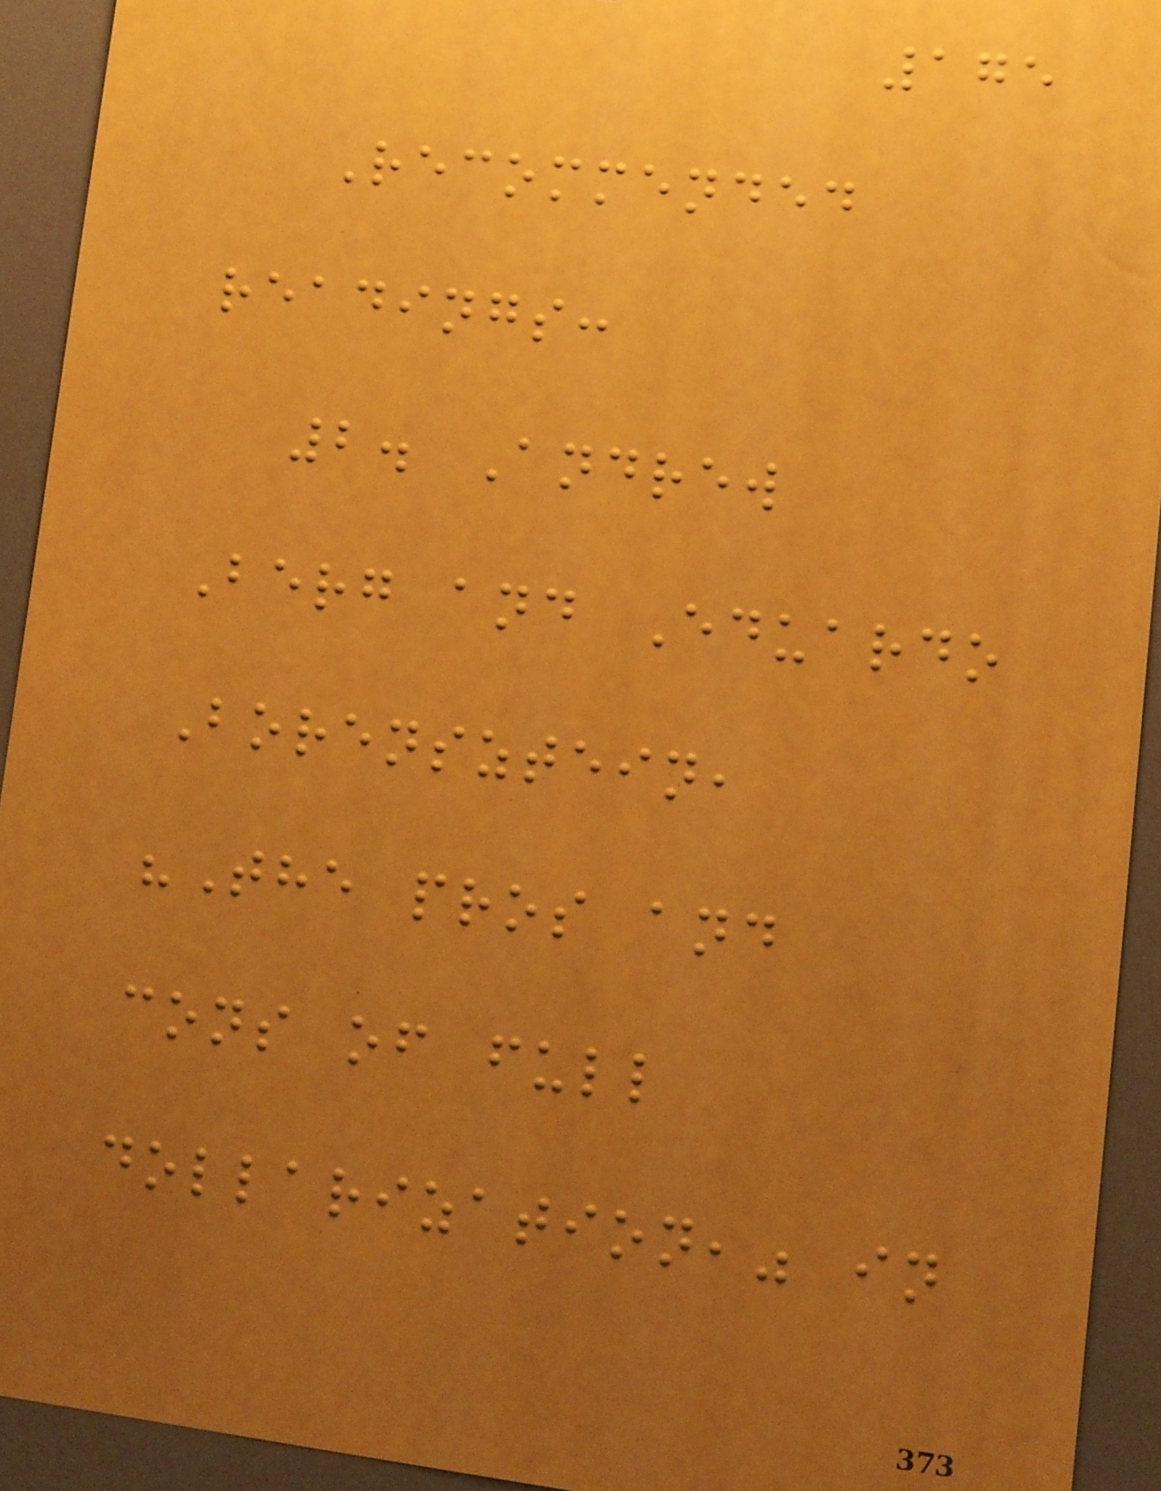175
Recommended
readings:
2. Andrew
Berg and Eduardo
Borensztein,
"The pros and
cons of full
dollarization," in
